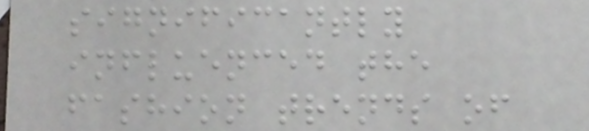significantly
influenced the
fashion trends of
